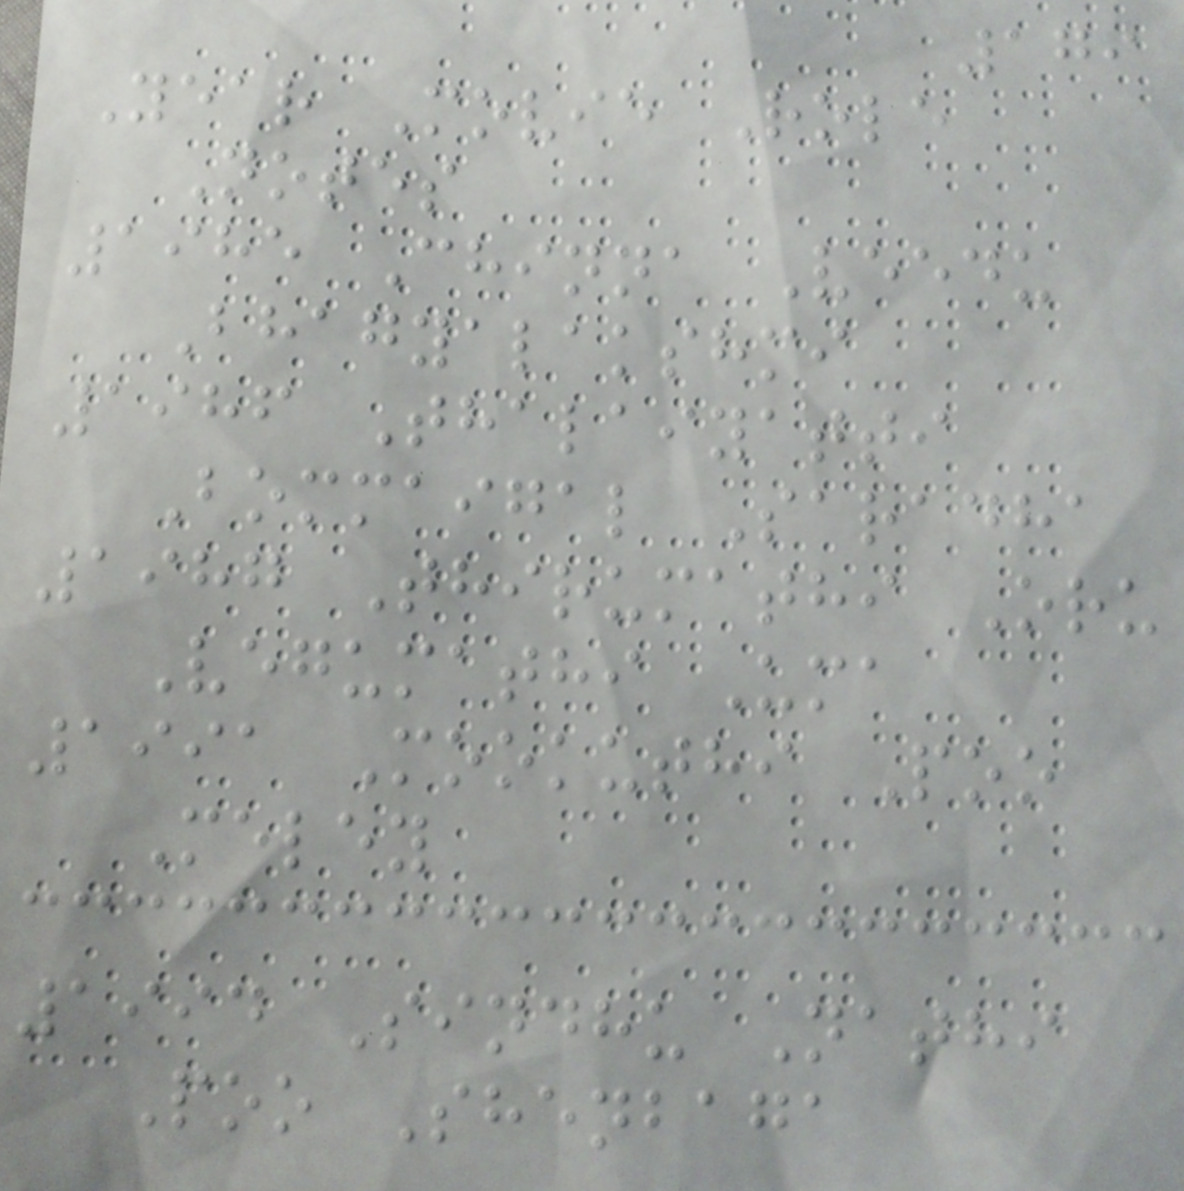179
Year Movie Role
Notes
1985 Chinna Veedu
Bhagyalakshmi
1986 Thalaiyatti
Bommaigal Saradha
1987 Thirumathi Oru
Vegumathi Uma
1991 Mookuthi Poo
Meley
1994 Sindhu Nathi
Poo Shenbaga
